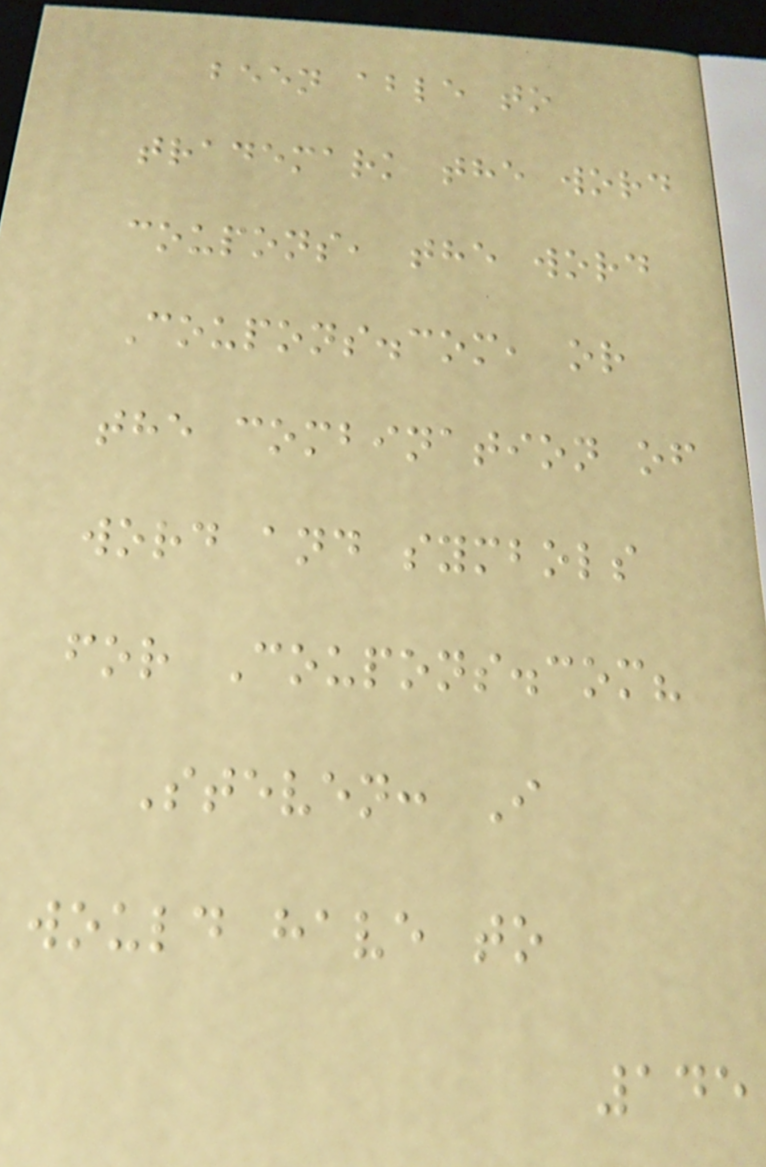been able to
trademark the word
coupons, the word
Coupons.com, or
the combination of
word and symbols
for Coupons.com?
Steven: I
would have to
145
